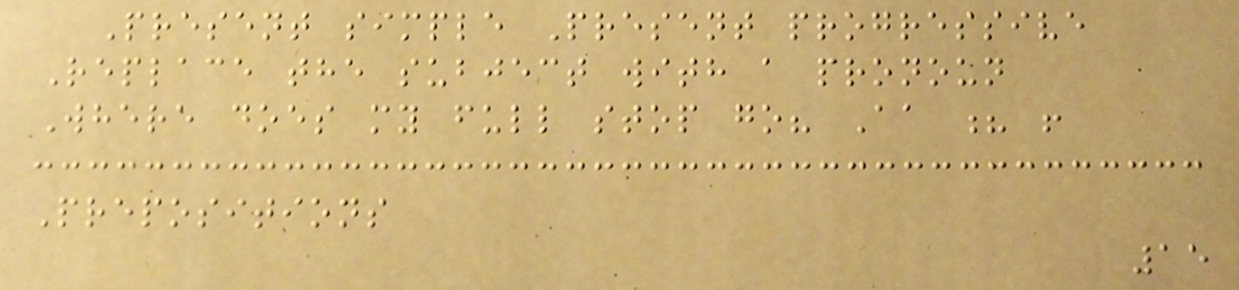Present simple Present progressive
Replace the subject with a pronoun
Where does my full stop go? Aa ? !
Prepositions
15
